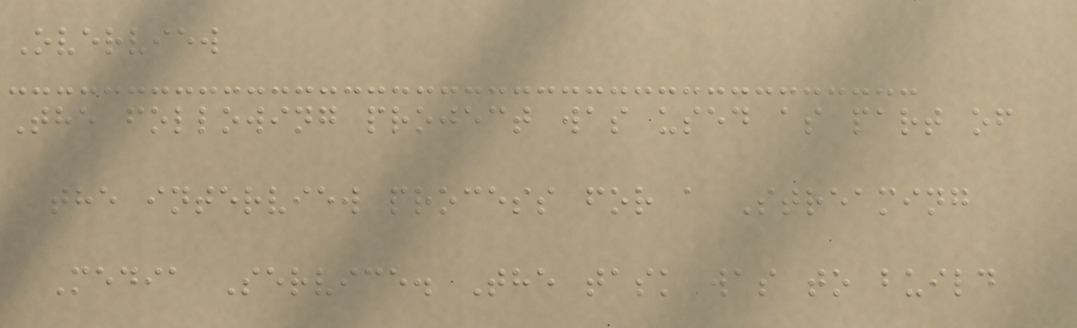Overview
The following project was used as part of
the interview process for a Streaming
Media Service. The task was to build
